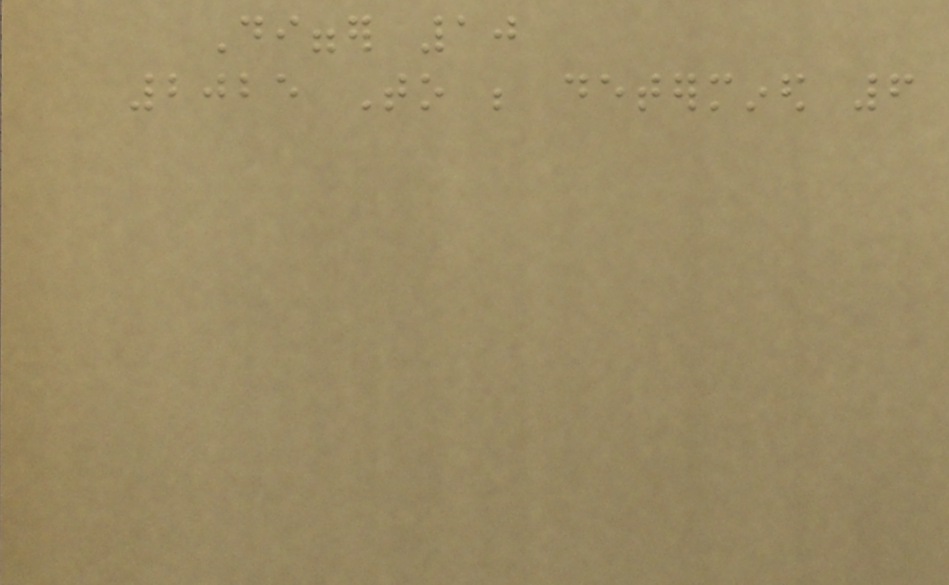Digger 10
2025 To be determined 6
